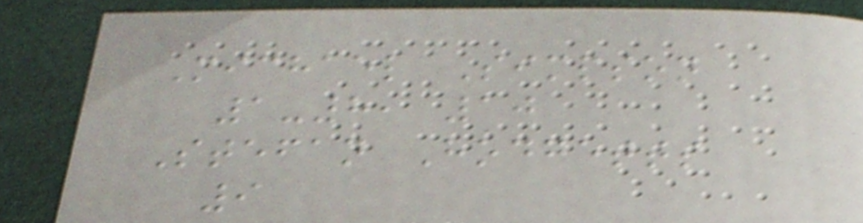Michael Simpson
1-8, 10
Stefan Hodgetts
9
